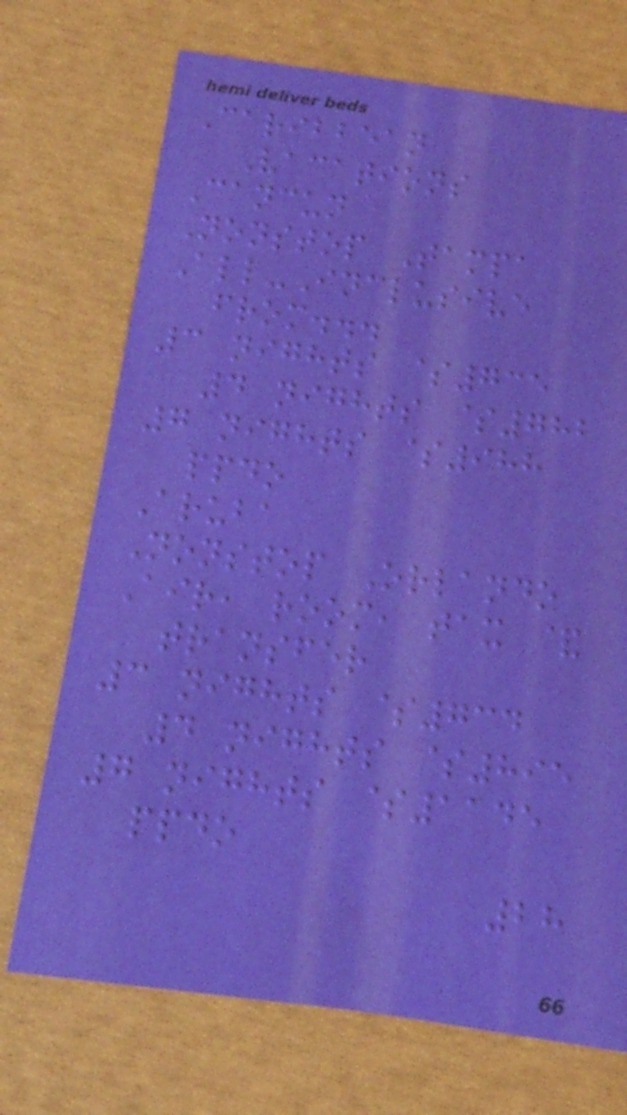Caribbean
Vacations
Cancun
Nonstop Tampa
All-Inclusive
from...
3 nights $735
4 nights $782
7 nights $988
ppdo
Aruba
Nonstop Orlando
Air, room, tax &
transfer
3 nights $734
4 nights $895
7 nights $1145
ppdo
28
